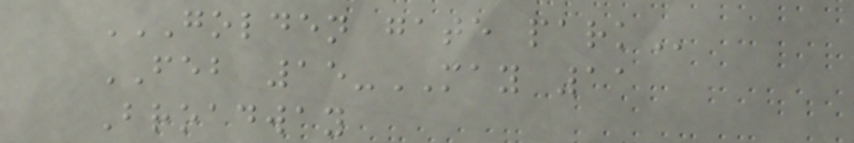GOLDEN GATE PARK
FEB 15-MAY 11
Broadway
